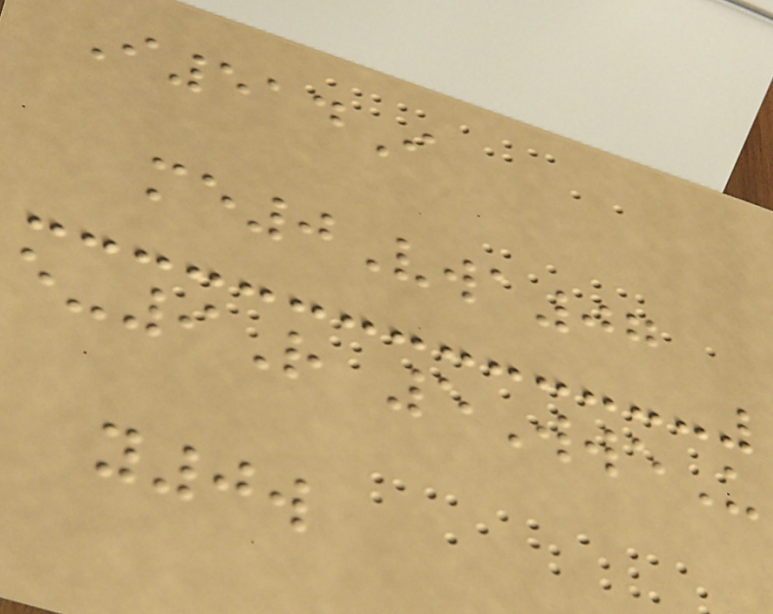I514I
me0Vwa07
e-9R 5WweU
y0w
